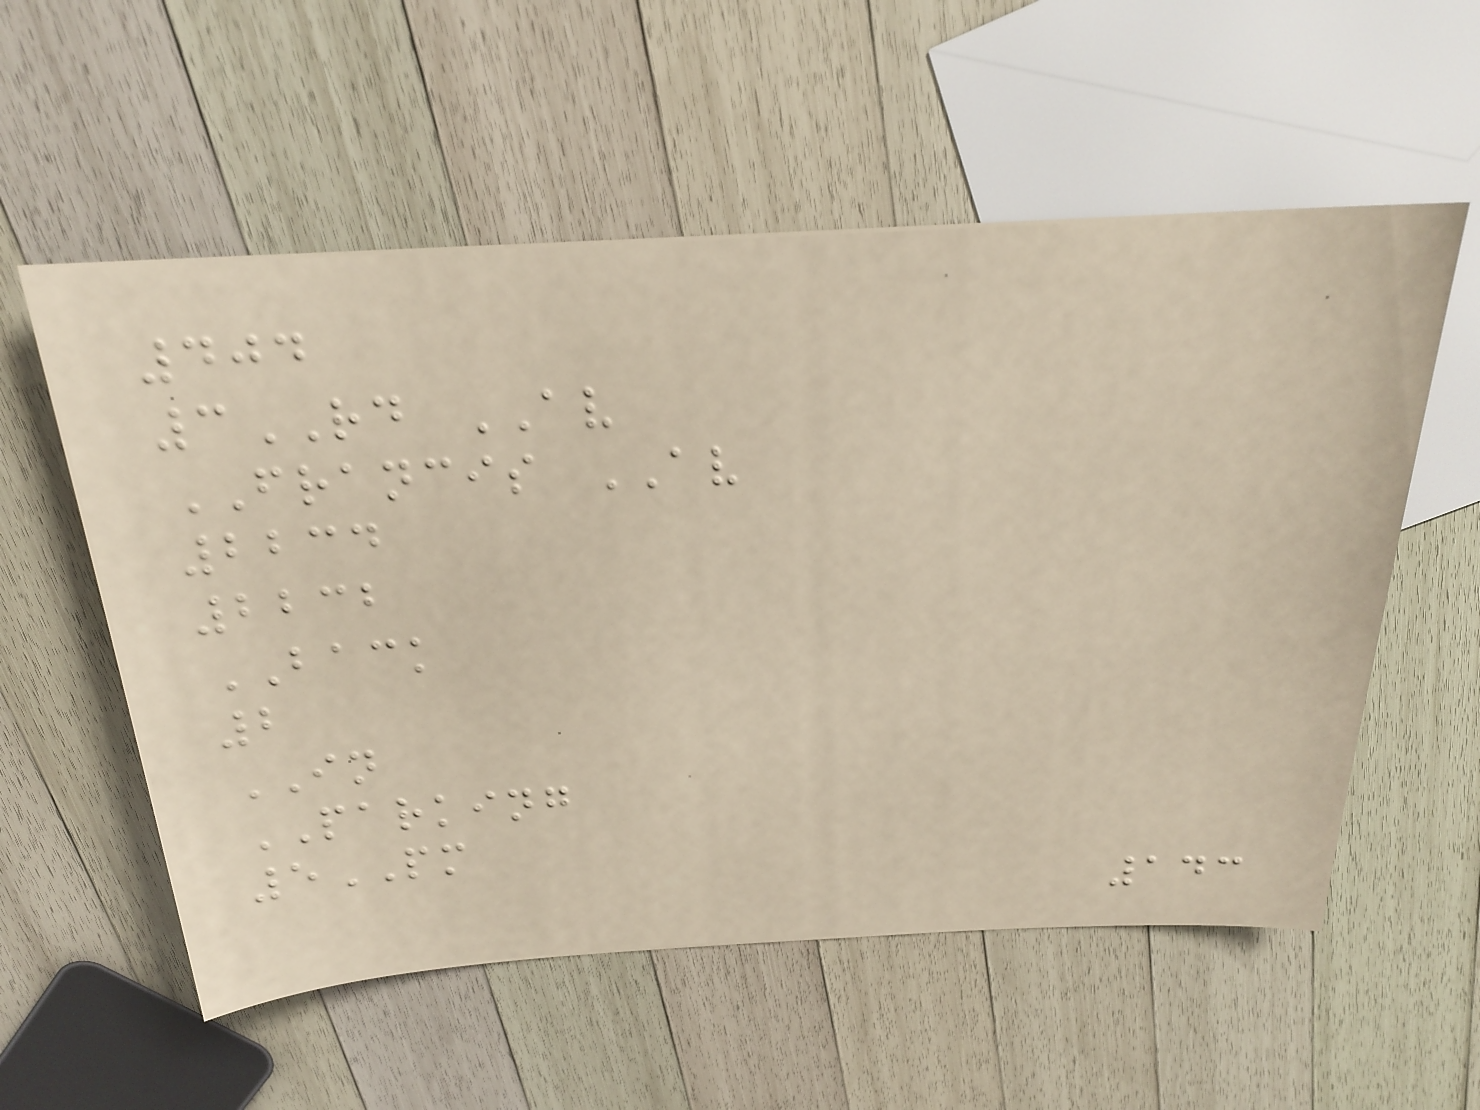404
3RD AV
FRANCIS AV
2234
2232
BACK
2
IN
PARKING
5PM
143
